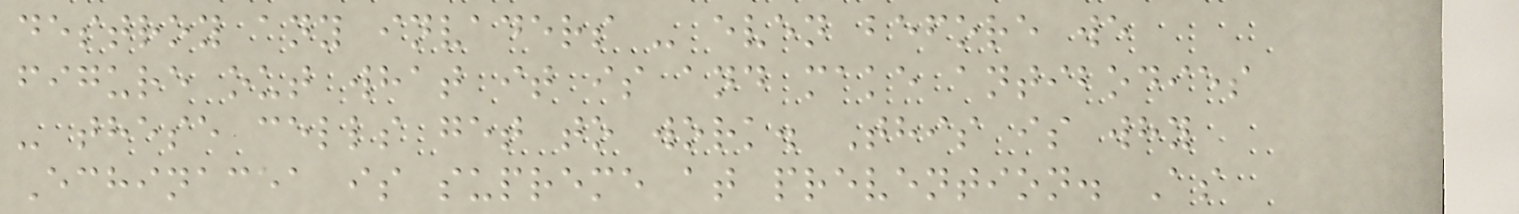destroy any invaders - even before we
figure out what it is and make antibodies
- these cells get to work. This is why
Echinacea is supreme at prevention. As
